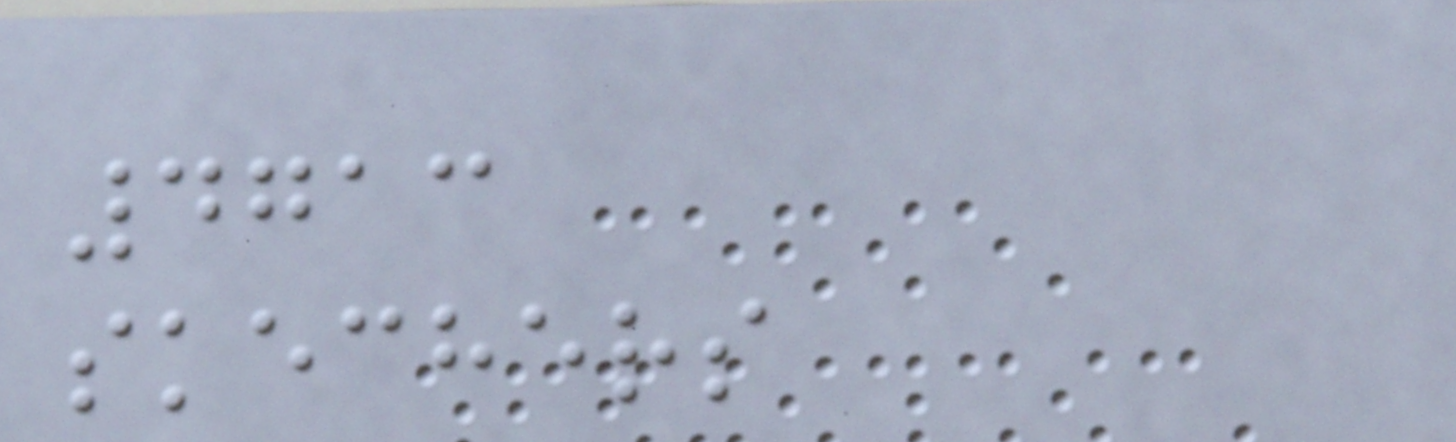4713
skechers
